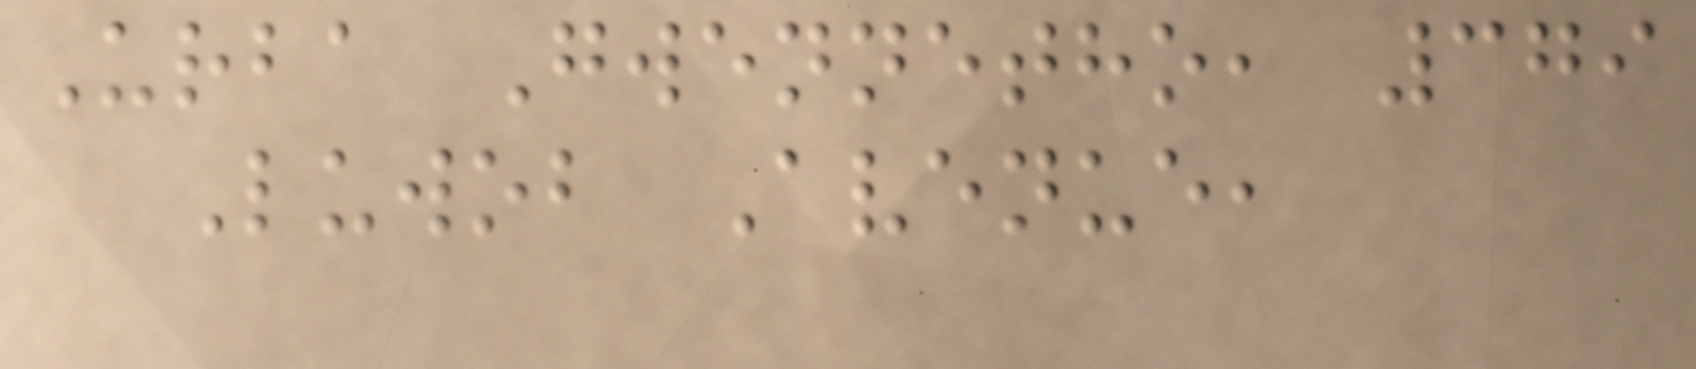Urba Gwennetho, 379
Luwob Avenue,
